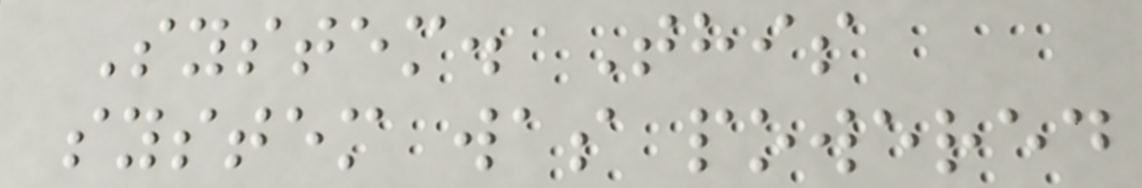System. This
system was powered
